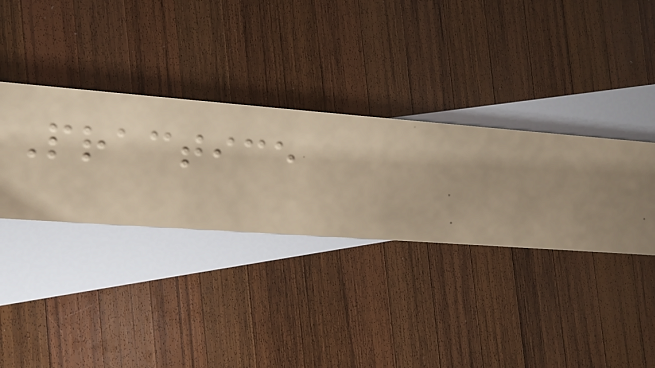Practice
